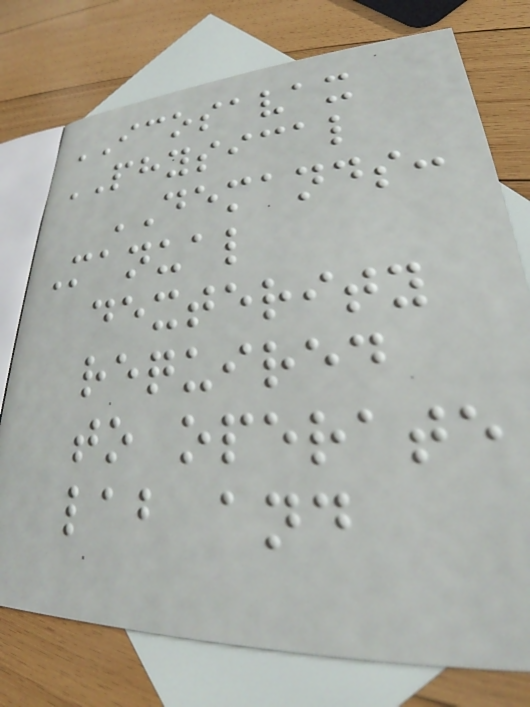ICOSAVAX
PHYSICAL
DEMANDS:
Manual
dexterity
required
to operate
lab and
